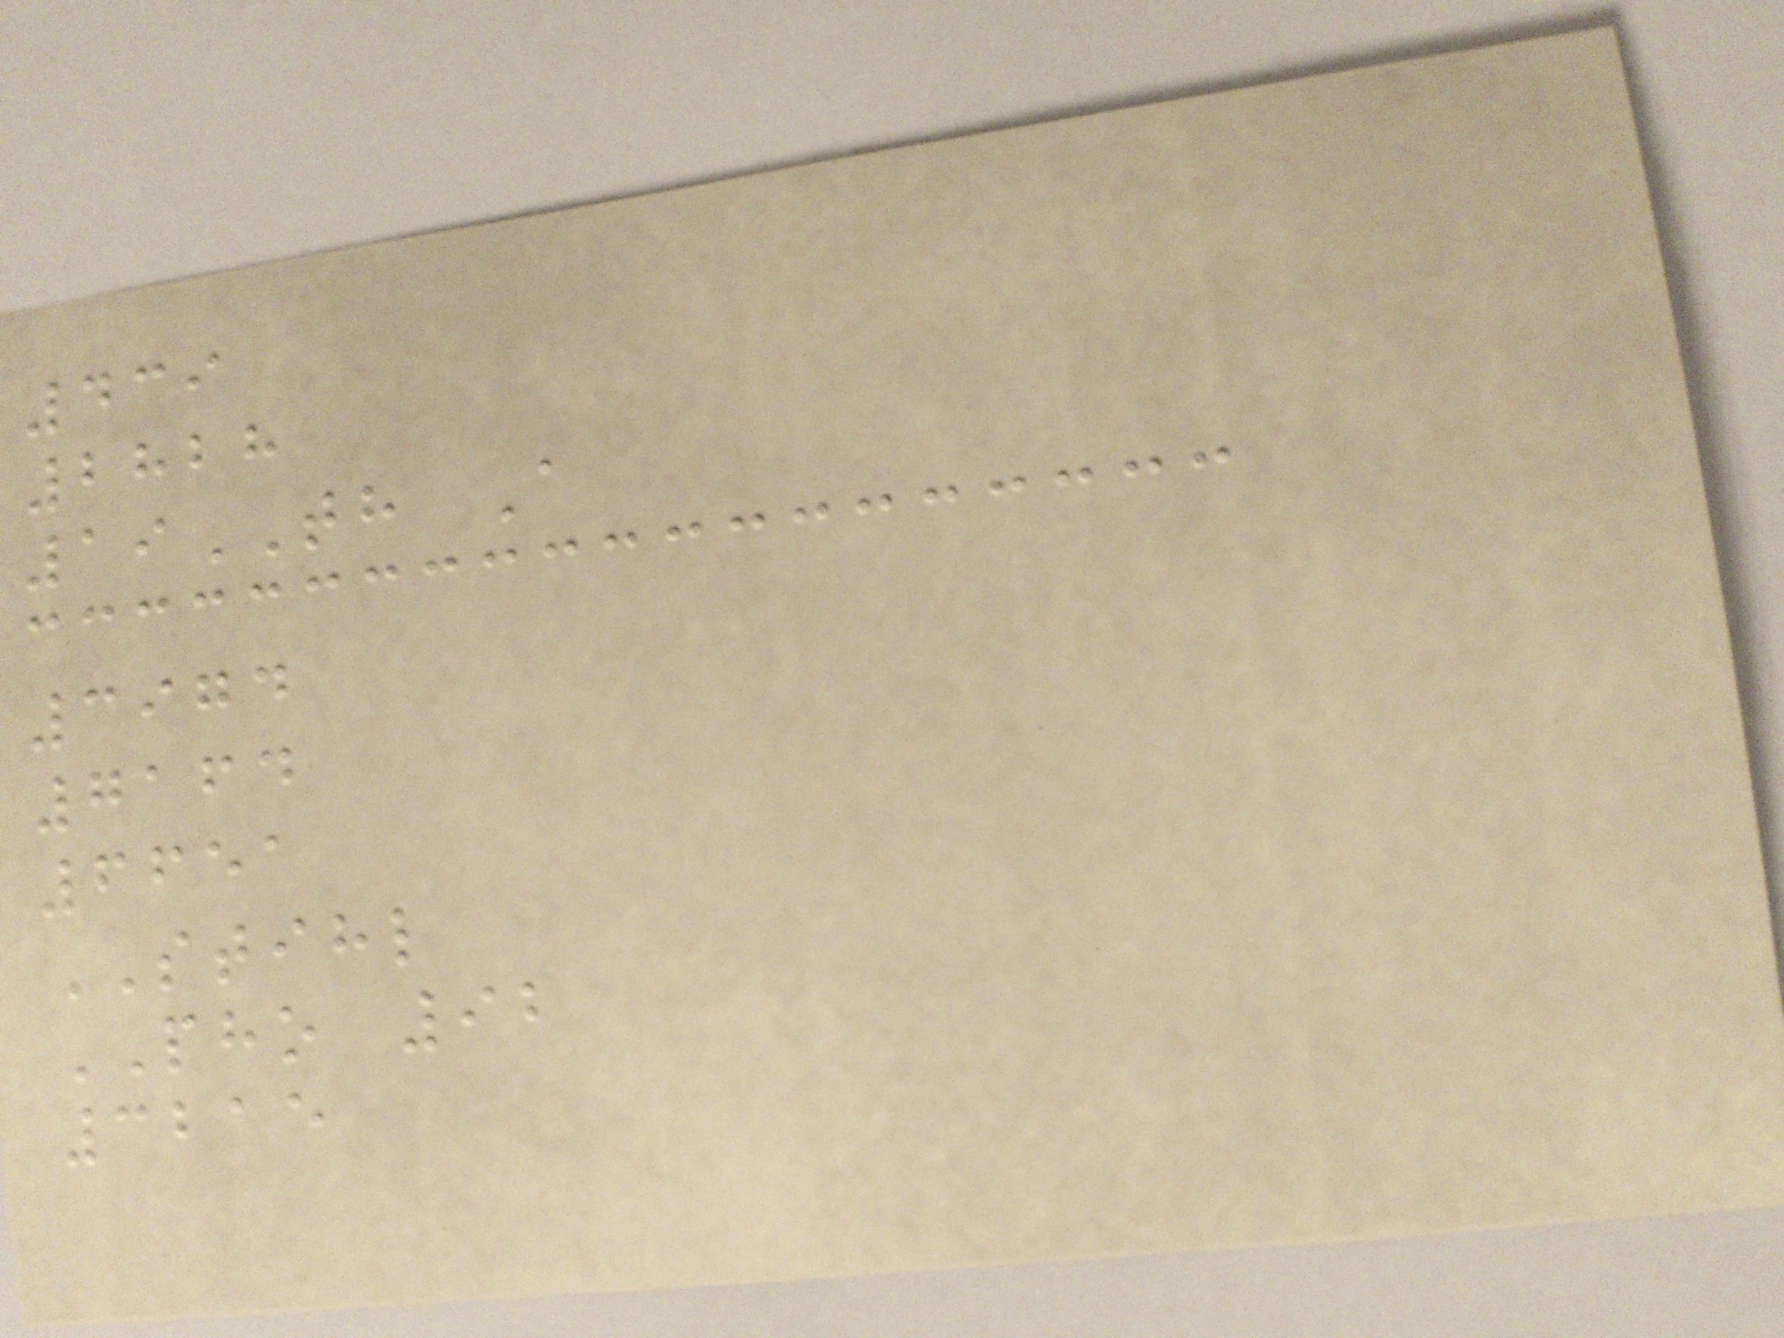439
2828
19TH A
3974
7164
6651
STIHL
PHO 92
3215
